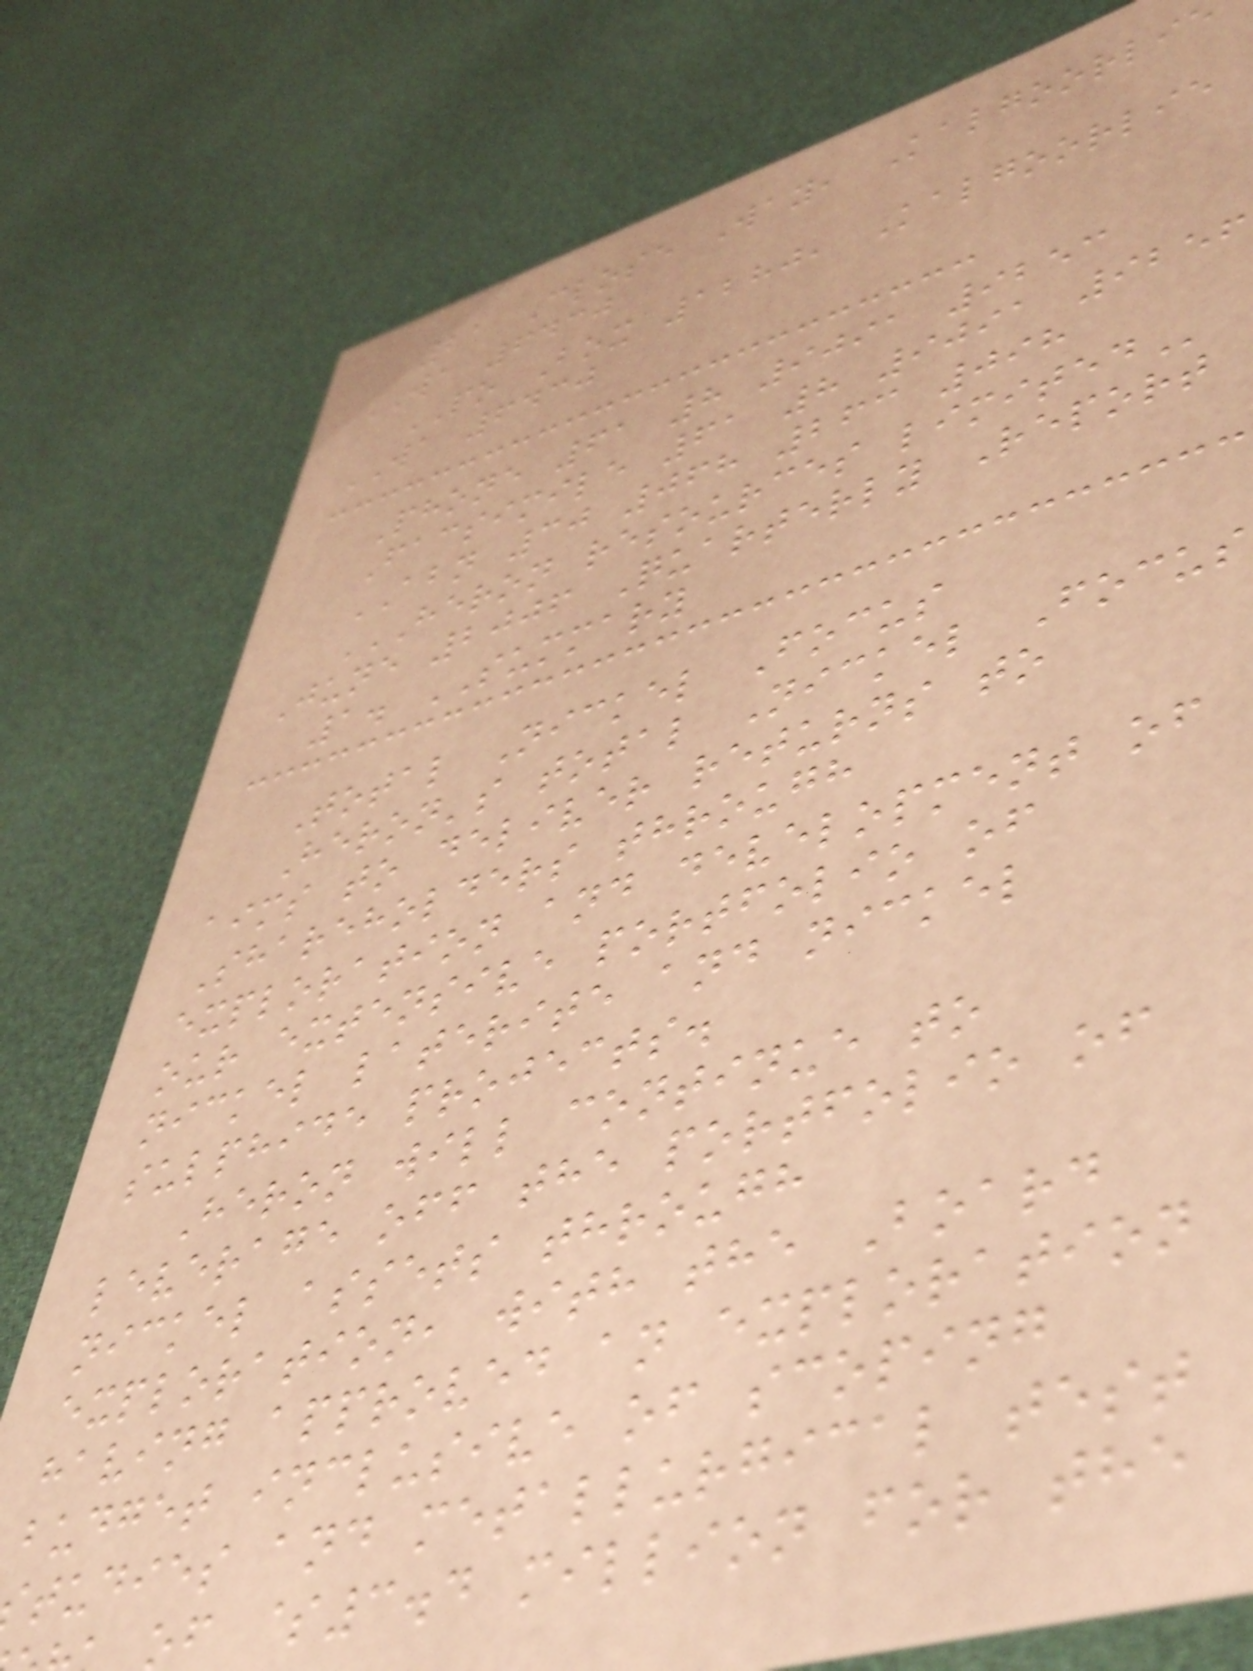21 Close Way, Kalgoorlie
WA 6430
PO Box 1280, Kalgoorlie
WA 6430
Phone 61 8 9091 9253
Facsimile 61 8 9091 9256
ABN 30 068 263 098
HERON RESOURCES LIMITED
June 2006 Quarterly Report
1. SUMMARY
Total Nickel Focus
Heron's total Nickel Focus
aims to deliver returns to
Shareholders through
exploration and development of
our extensive portfolio of
nickel laterite and nickel
sulphide projects.
Heron will continue to
leverage off the portfolio of
nickel assets through
exploration, with the Board
having approved an exploration
budget inclusive of scoping
tudies and metallurgical test
of $3.4 million for the
